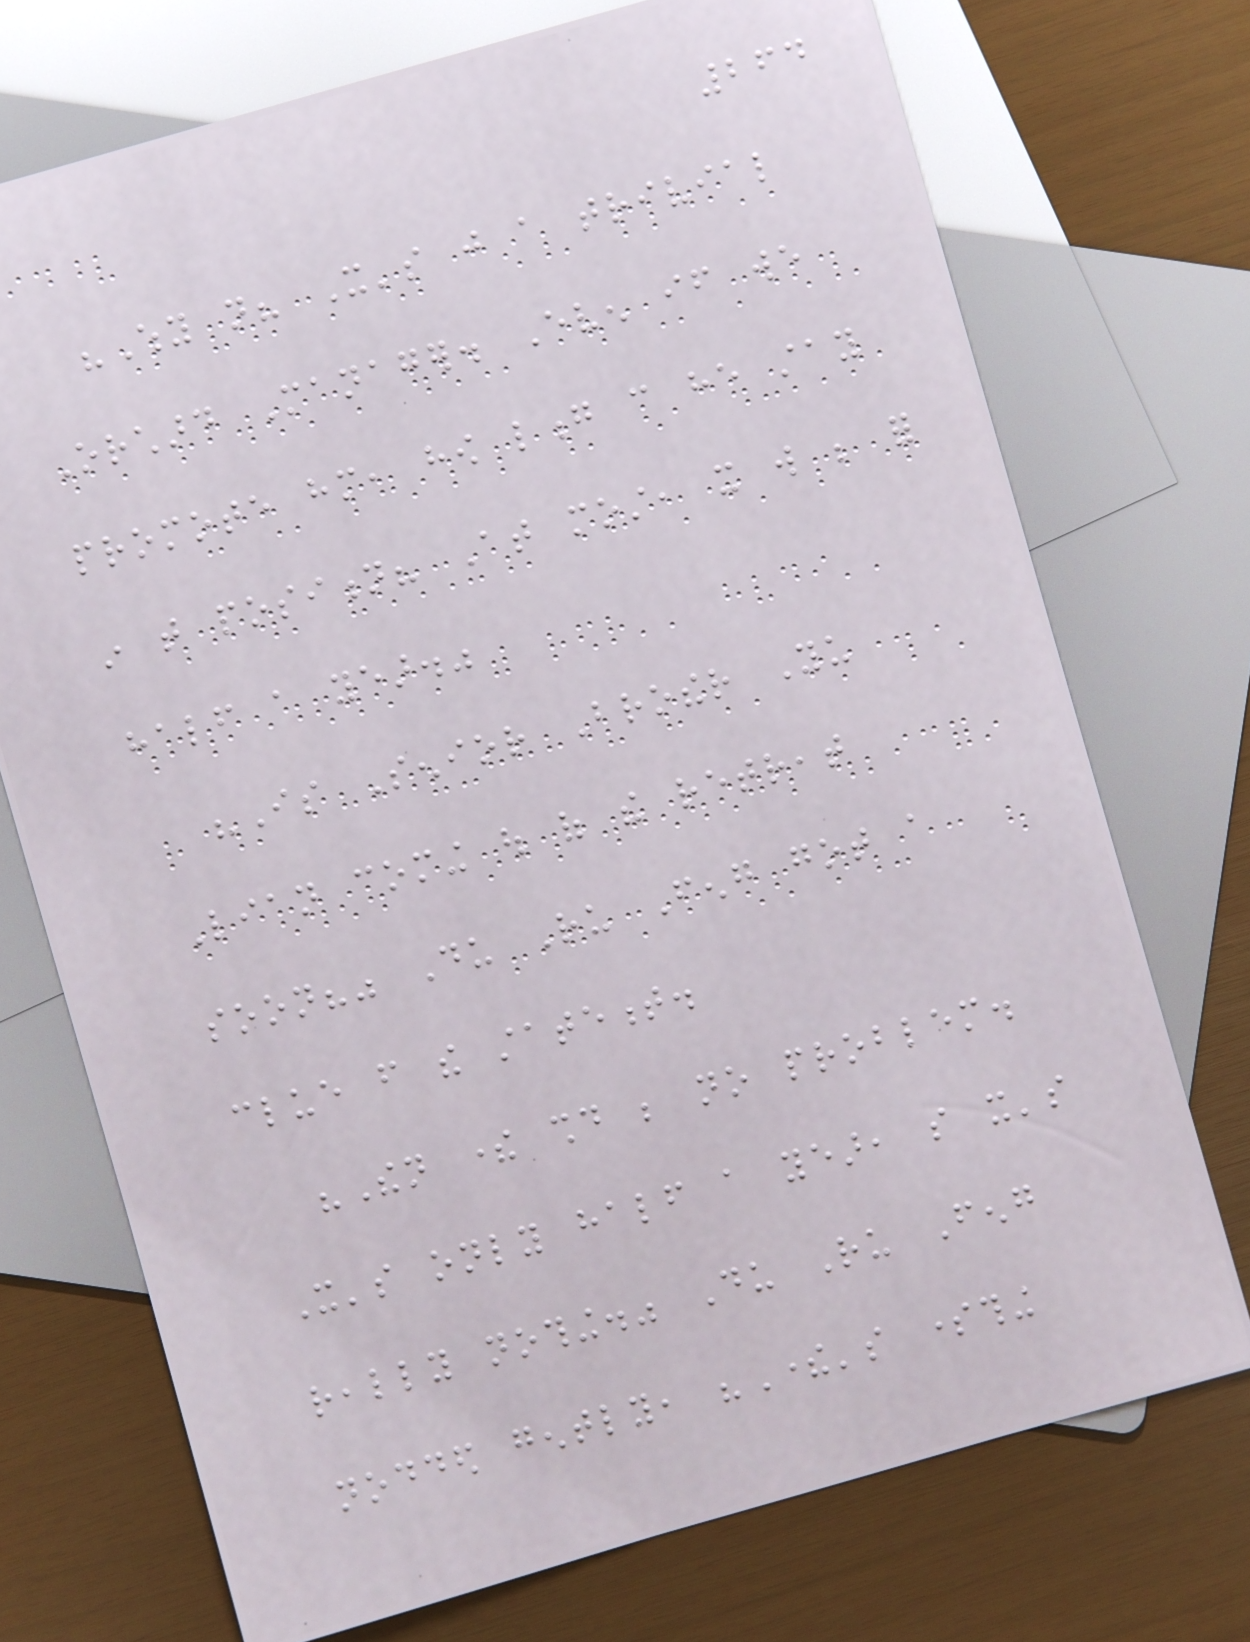264
"Why not? It's just a trivial
Orchard Manager. Even if we
promote him, how long can he stay
in that position? At most, it will be for
half a year."
"Is Senior Brother Yu
Lian coming out of the retreat
soon?" Du Ru Feng got a
clue from the statement.
"Then there should be no problem.
It's only half a year, so it's
really nothing." Du Ru Feng
nodded gently, "There's something
